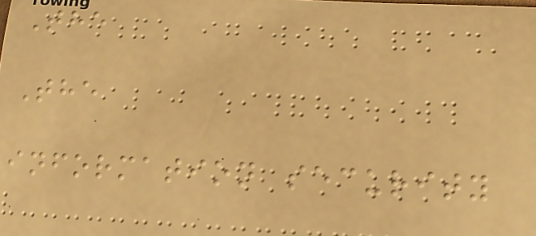The
The
information security
